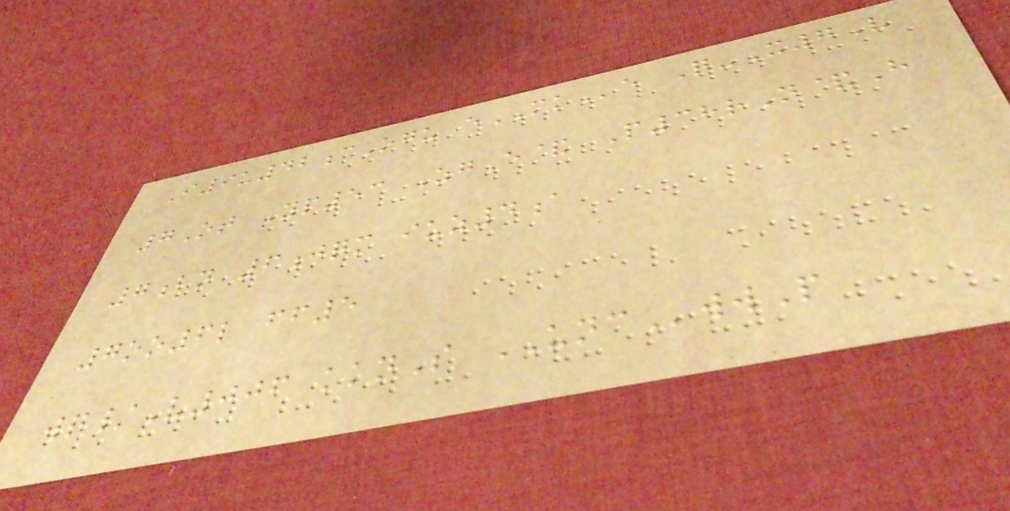I9u42cOgu eMKe Q-X7V
7Ot Yp53 ZgE& P38rN&H
7bn 6jqm iuz4a
7oo6l ff5
wq/V006 kknS UNCwwP
